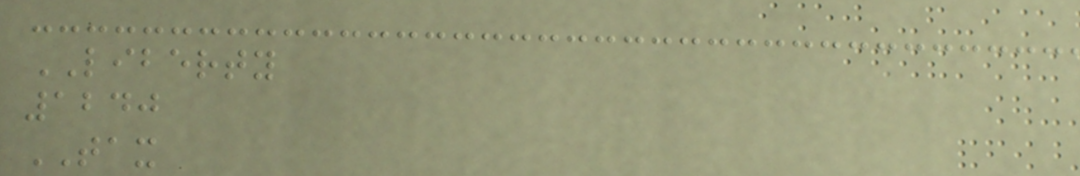LIBERTY
1240
TAX
